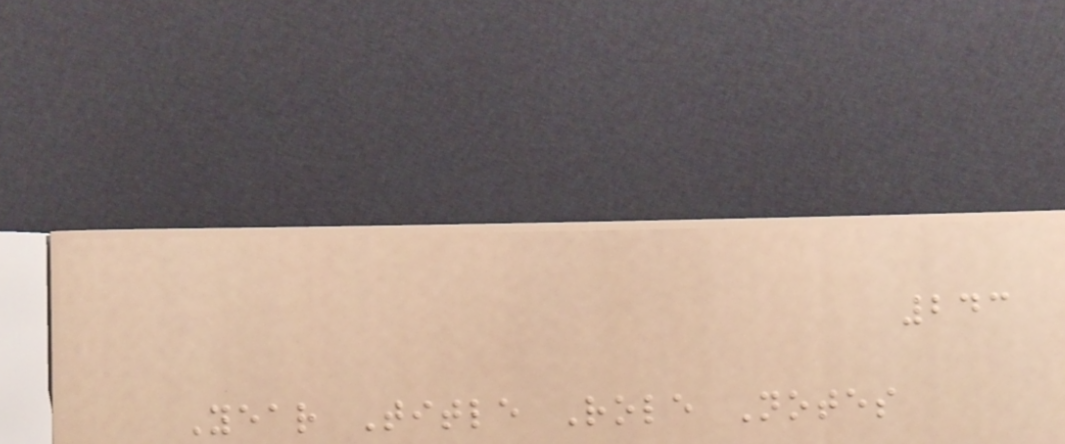243
Year Title Role Notes
